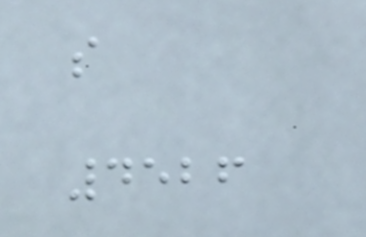s
4526
